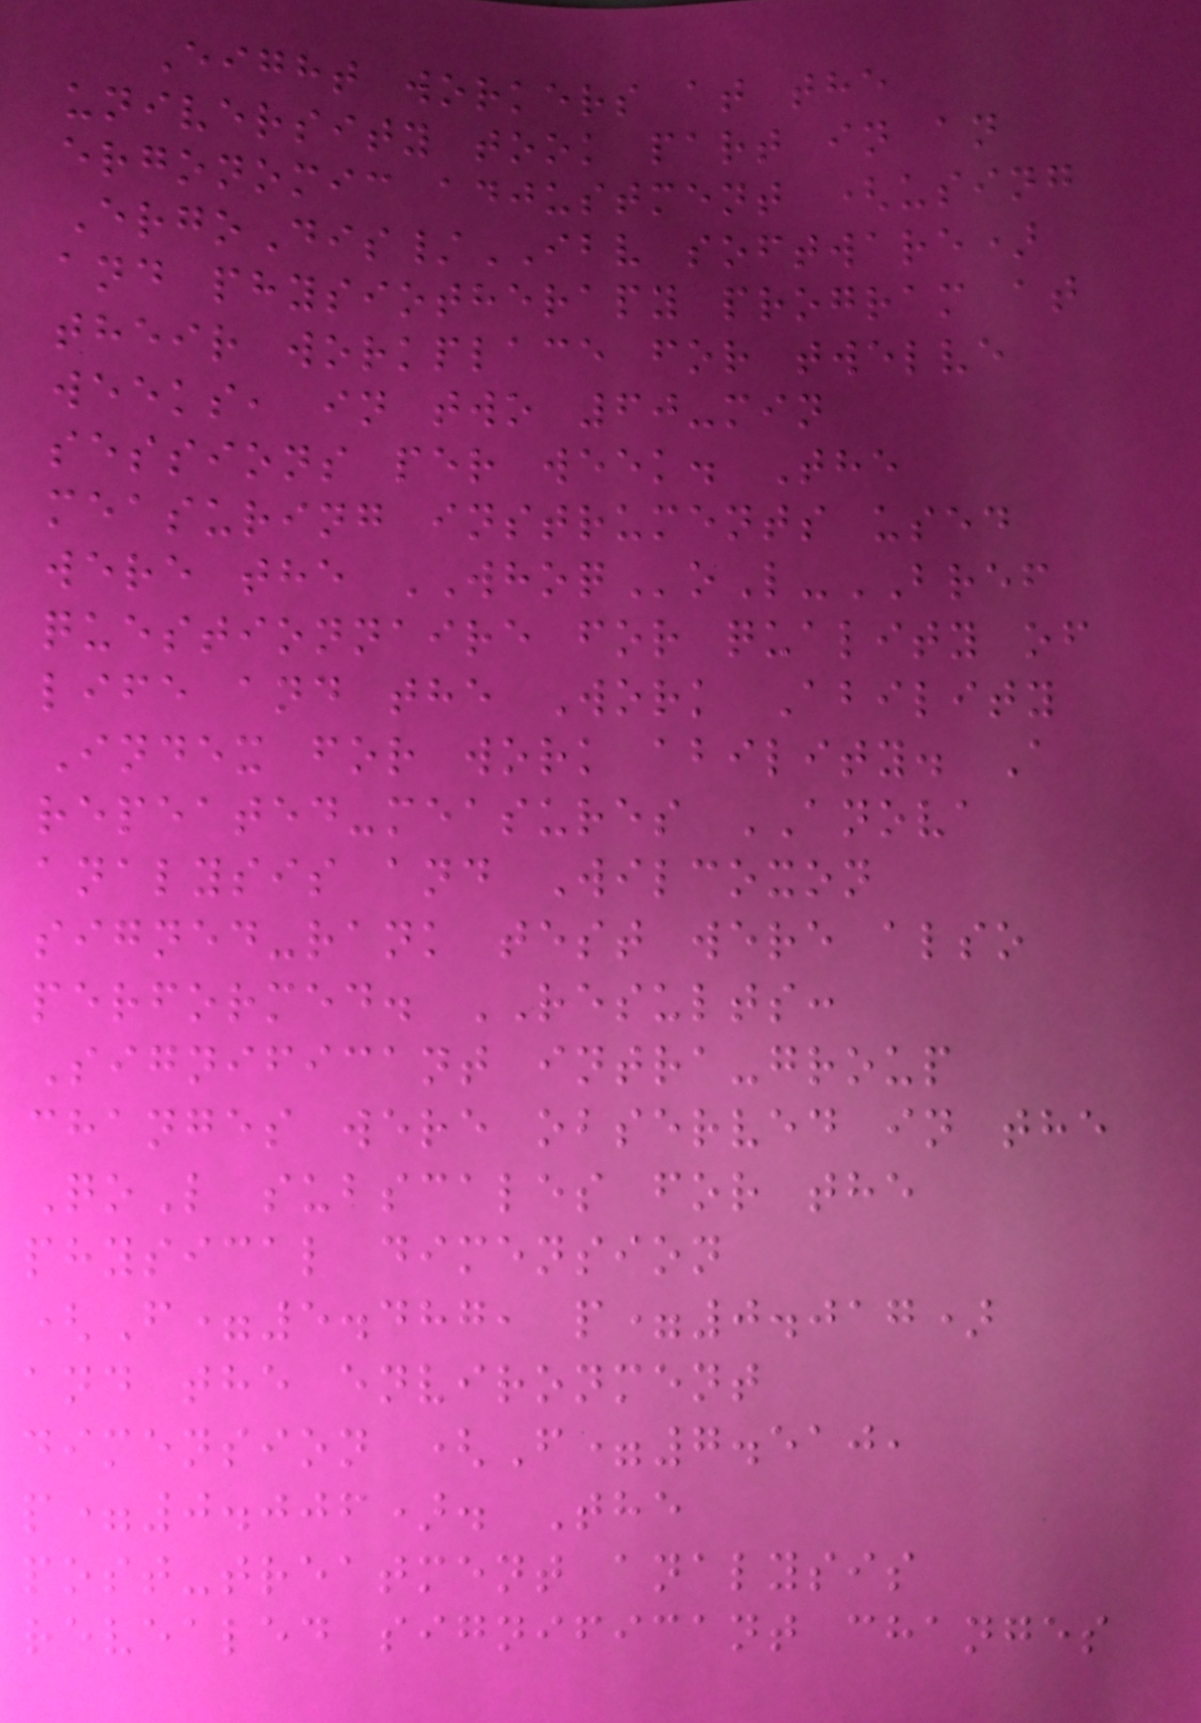Eight workers at the
university took part in an
ergonomic adjustment (using
ErgoDis/IBV software)
and physiotherapy program at
their workplace for twelve
weeks, in two 60-min
sessions per week. The
measuring instruments used
were the WHOQoL-BREF
questionnaire for quality of
life and the Work Ability
Index for work ability. A
repeated-measures ANOVA
analysis and Wilcoxon
signed-rank test were also
performed. RESULTS:
Significant intra-group
changes were observed in the
QoL subscales for the
physical dimension
(F=5.487, p=0.017)
and the environment
dimension (F=7.510,
p=0.006). The
post-treatment analysis
revealed significant changes
